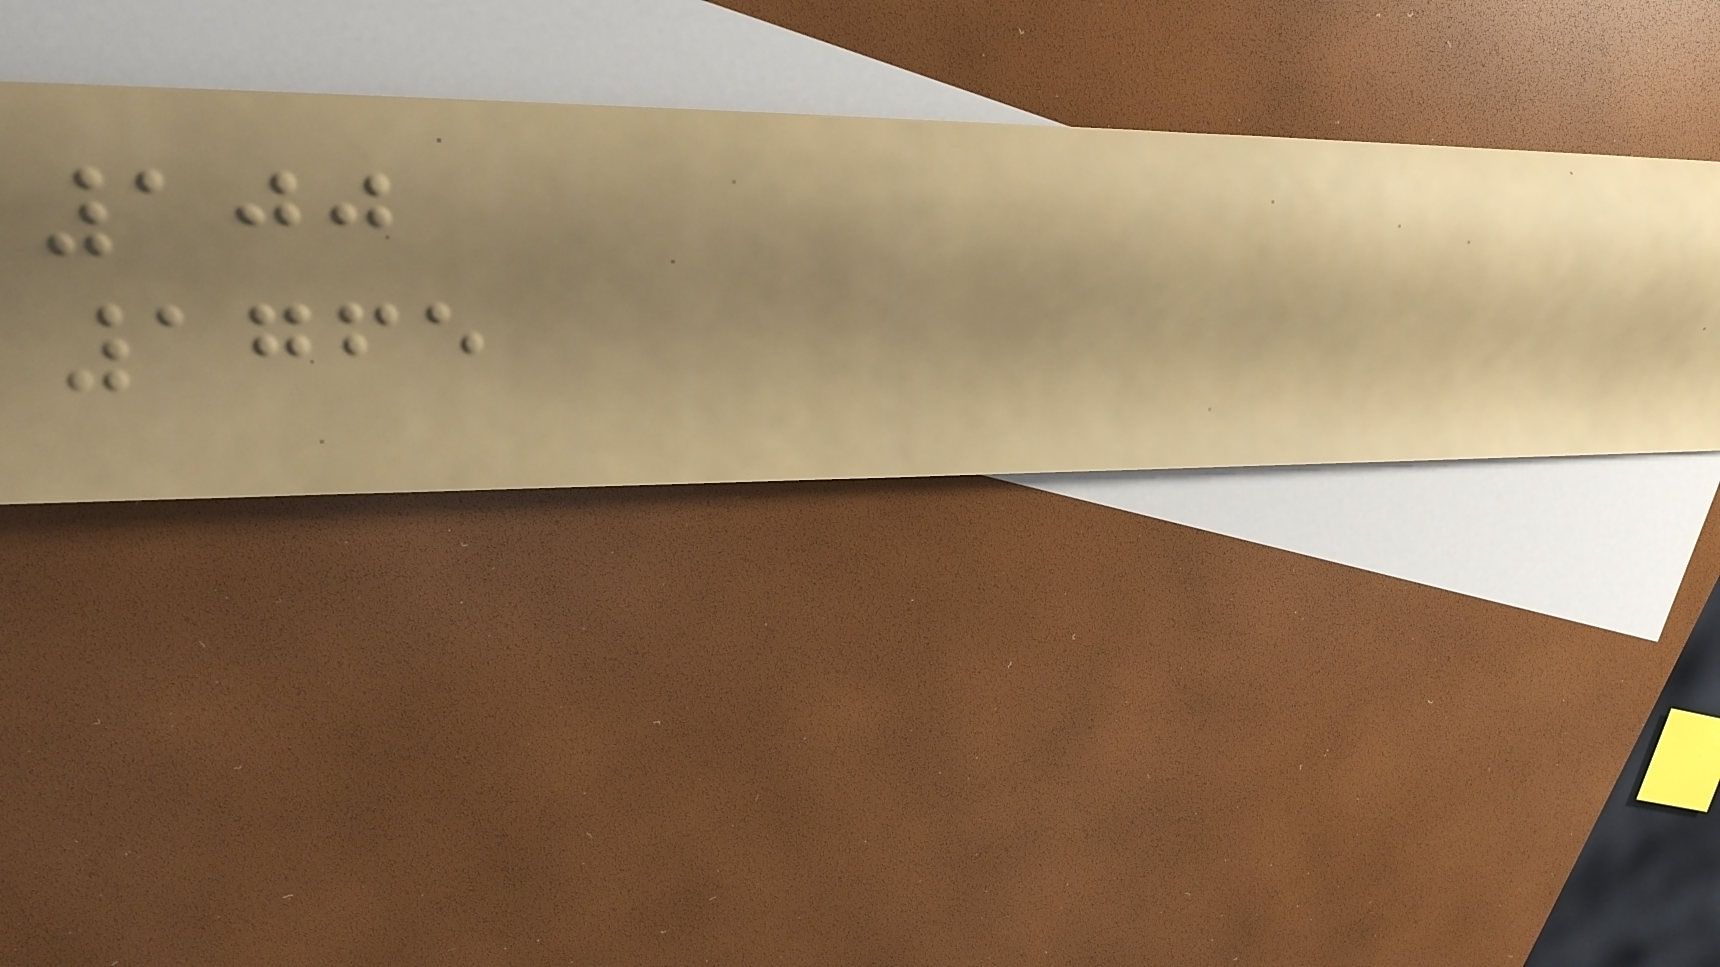100
1765
